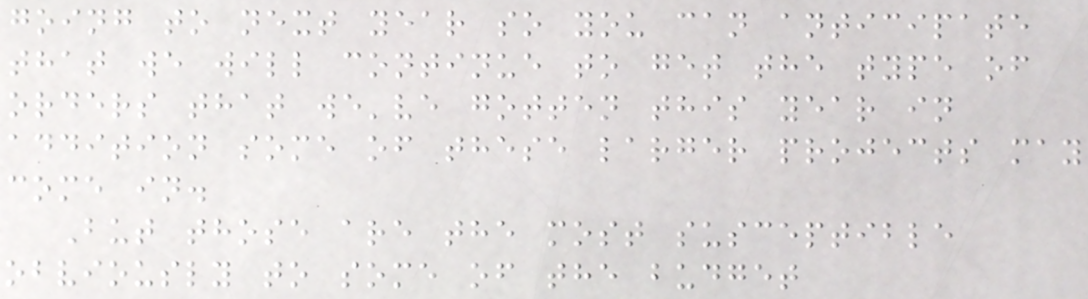going to next year so you can anticipate
that we will continue to get the type of
orders that we've gotten this year in
addition some of these larger projects may
come in.
But those are the most susceptible
obviously to some of the budget
